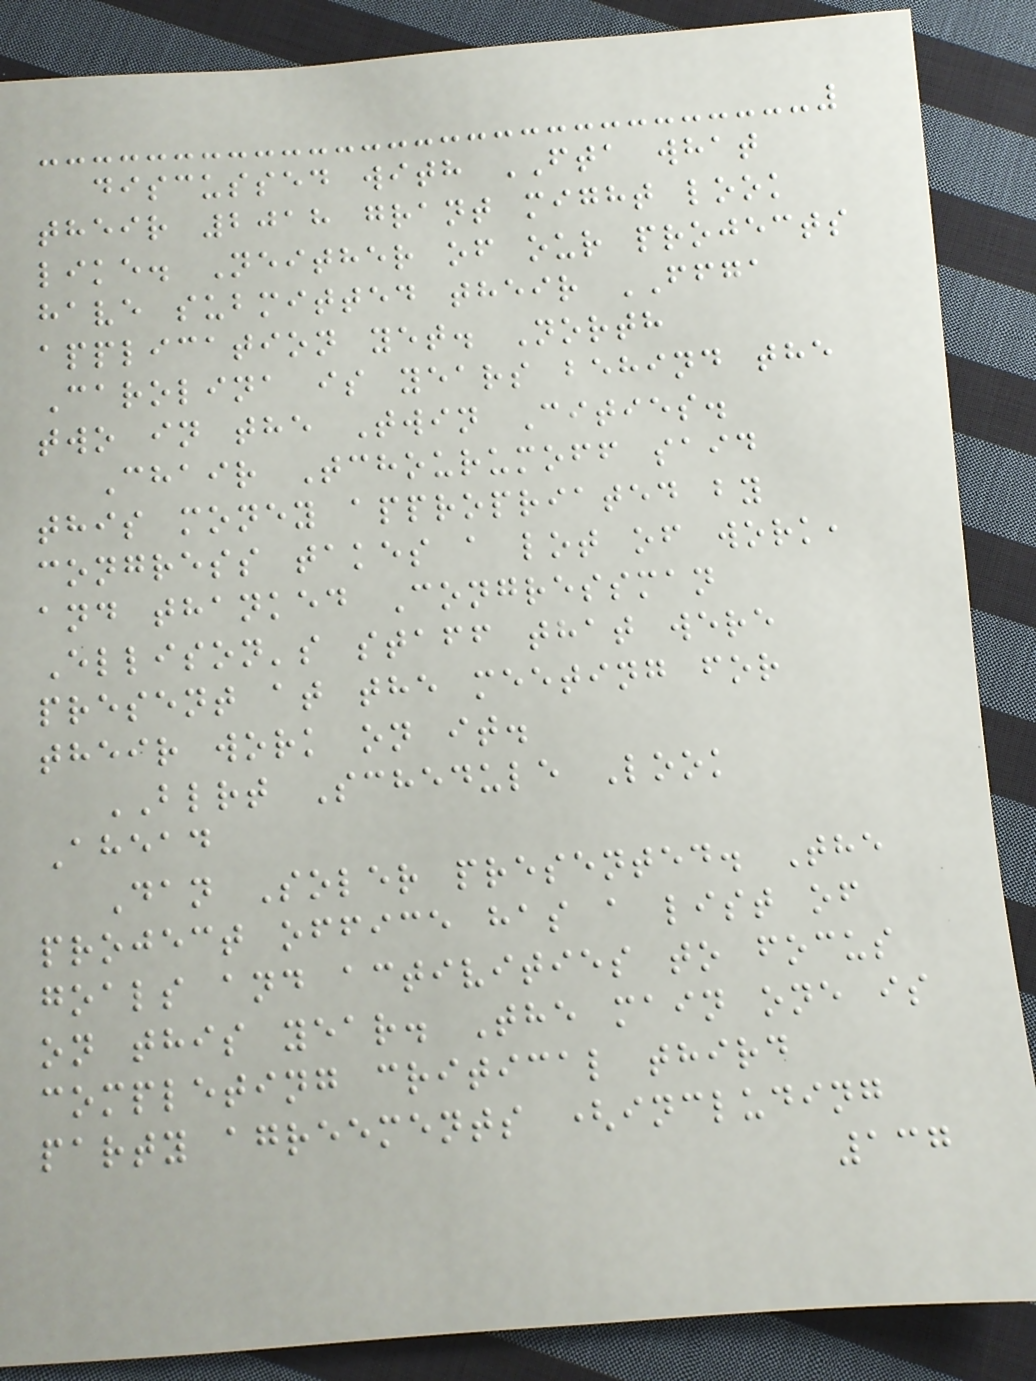discussed with FTA what
their 2018 grant might look
like. Neither of our projects
have submitted their FFGA
application yet. North
Carolina is years behind the
two in the Twin Cities.
Chair Tchourumoff said
this money appropriated by
congress takes a lot of work,
and thanked Congressman
Ellison's staff that were
present at the meeting for
their work on it.
BLRT Schedule Look
Ahead
Dan Soler presented. The
project office has a list of
goals and activities to focus
on this year. The main one is
completing critical third
party agreements (including
137
